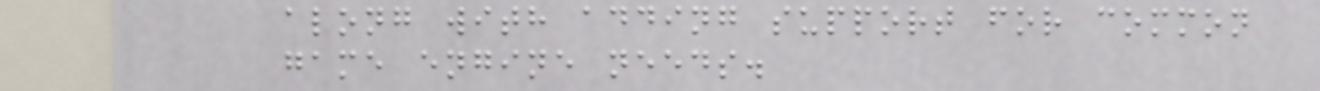along with adding support for common
game engine needs.
